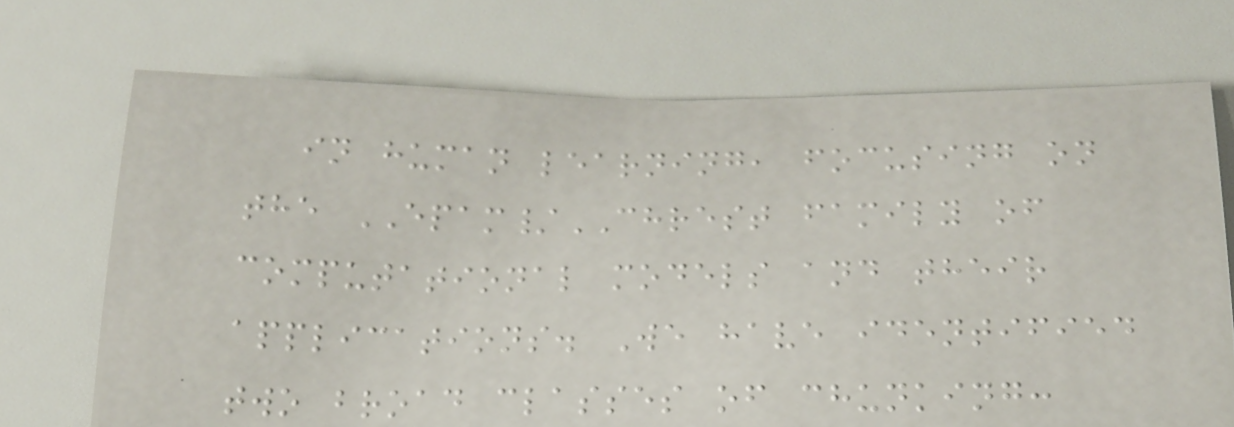in human learning, focusing on
the EPAM/CHREST family of
computational models and their
applications. We have identified
two broad classes of chunking:
